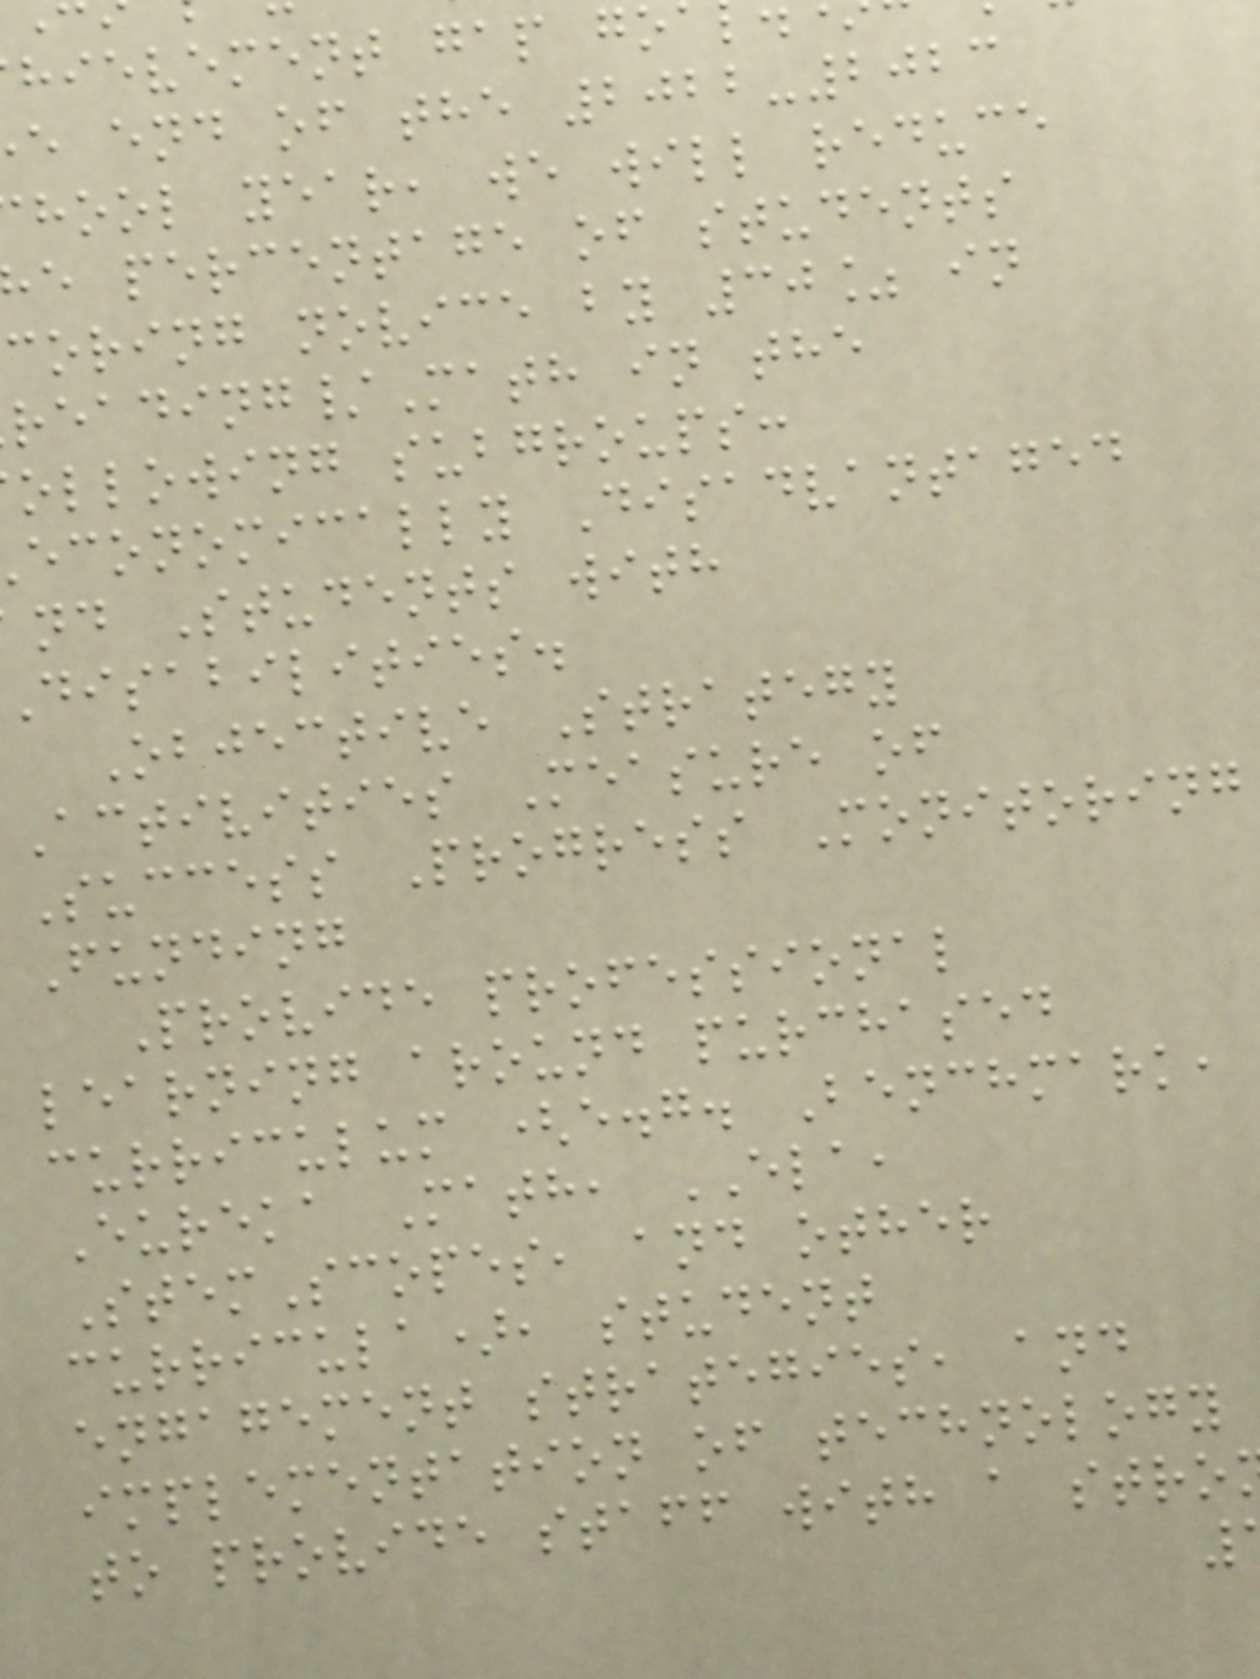hievement gap go
e end of the 2022-2023
hool year, we will reduce
e percentage of students
coring novice by 30% in
eading/Math in the
ollowing subgroups:
economically Disadvantaged
nd Students with
disabilities.
Objective Strategy
Activities Measure of
Success Progress Monitoring
Funding
Provide professional
learning around purchased
curriculum (e.g. Benchmark,
Eureka Math, ELA,
StemScopes, and other
curricula), student
engagement strategies, and
implementation of technology
to provide staff with a stro
